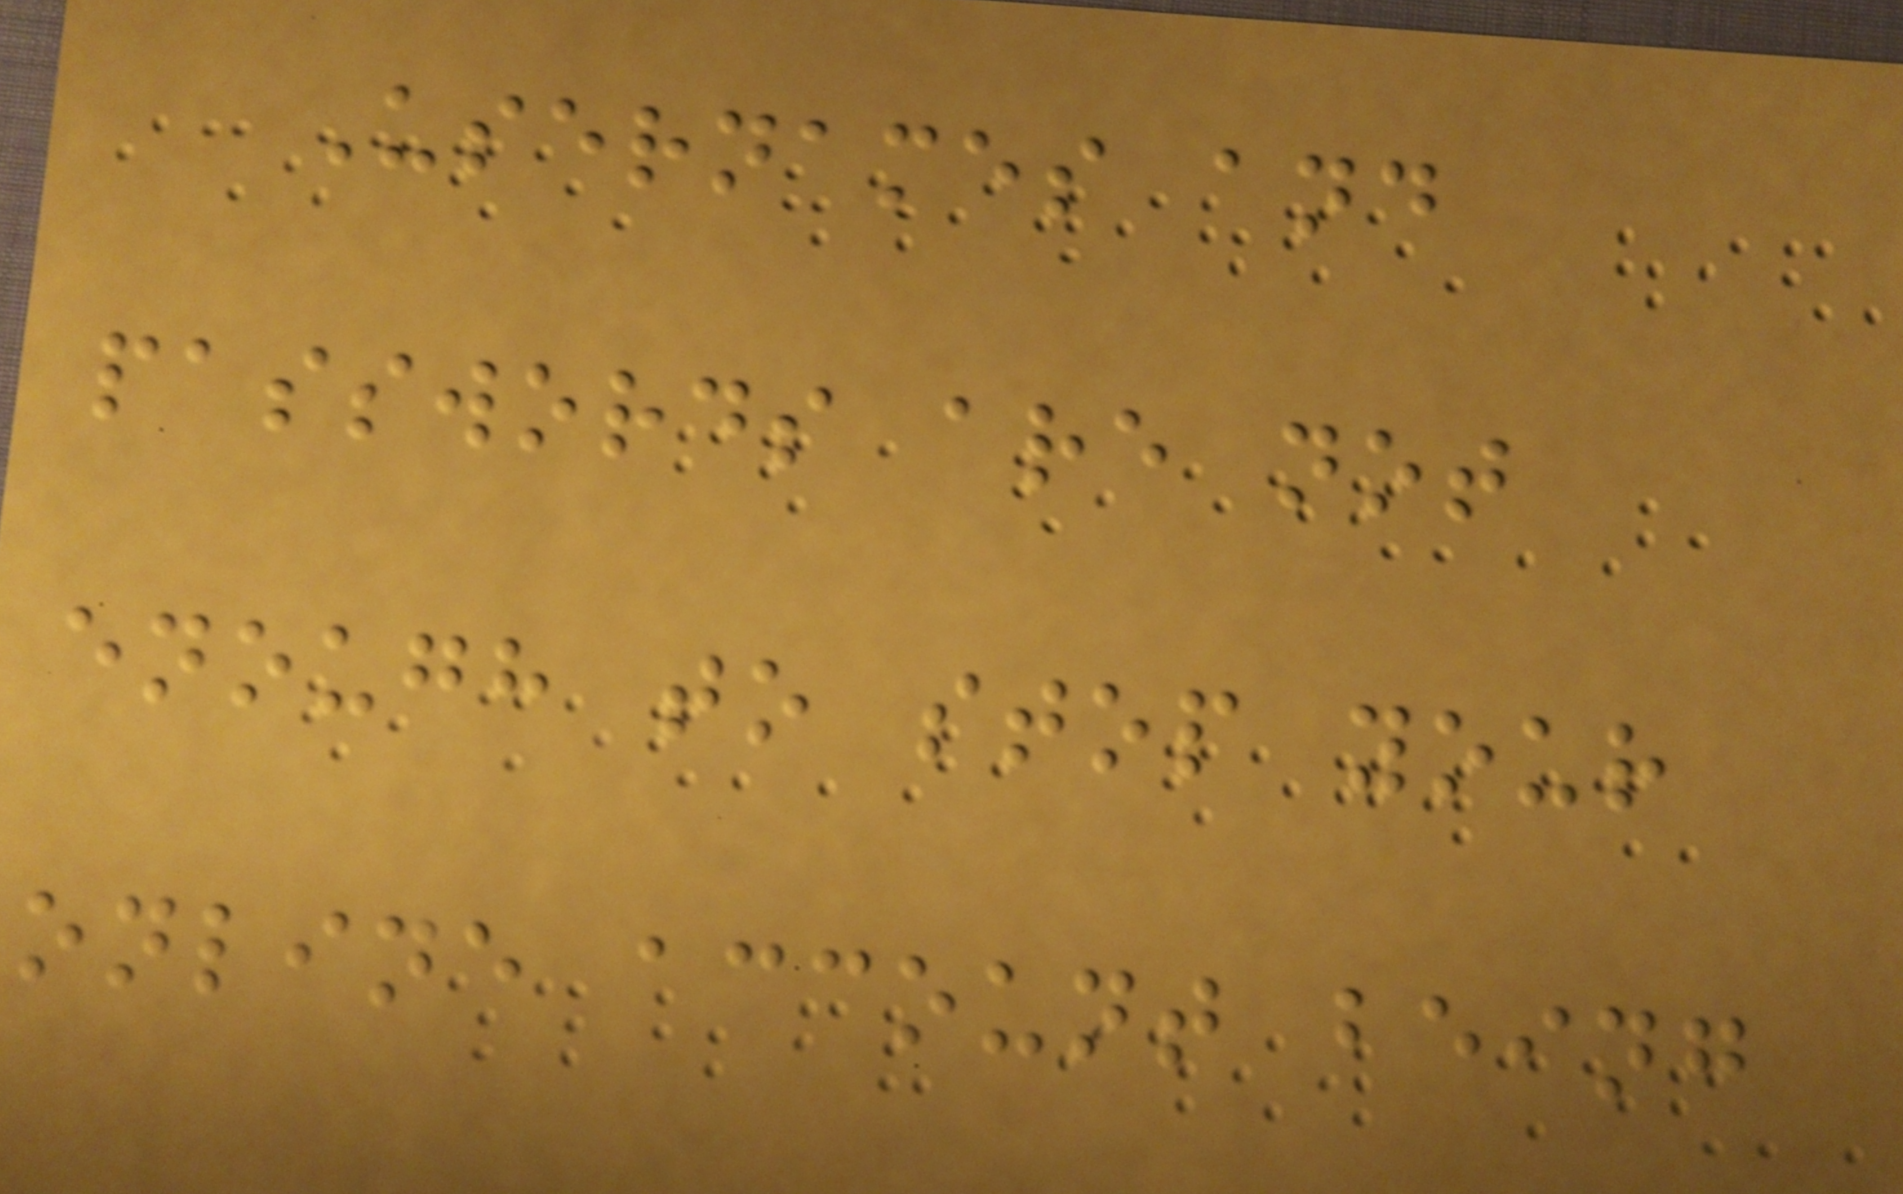Usernames and
passwords are not
enough to stop your
online account being
